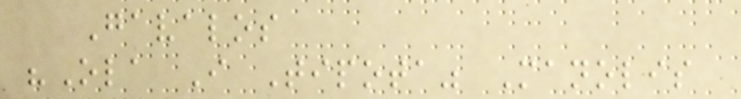Gavalos
"Ola I Tipota" Manolis
